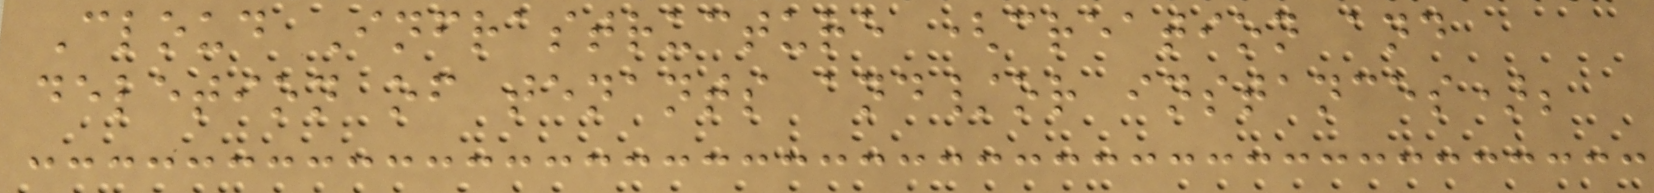Cloud Infrastructure (creation and
deletion of tenants and/or instances);
